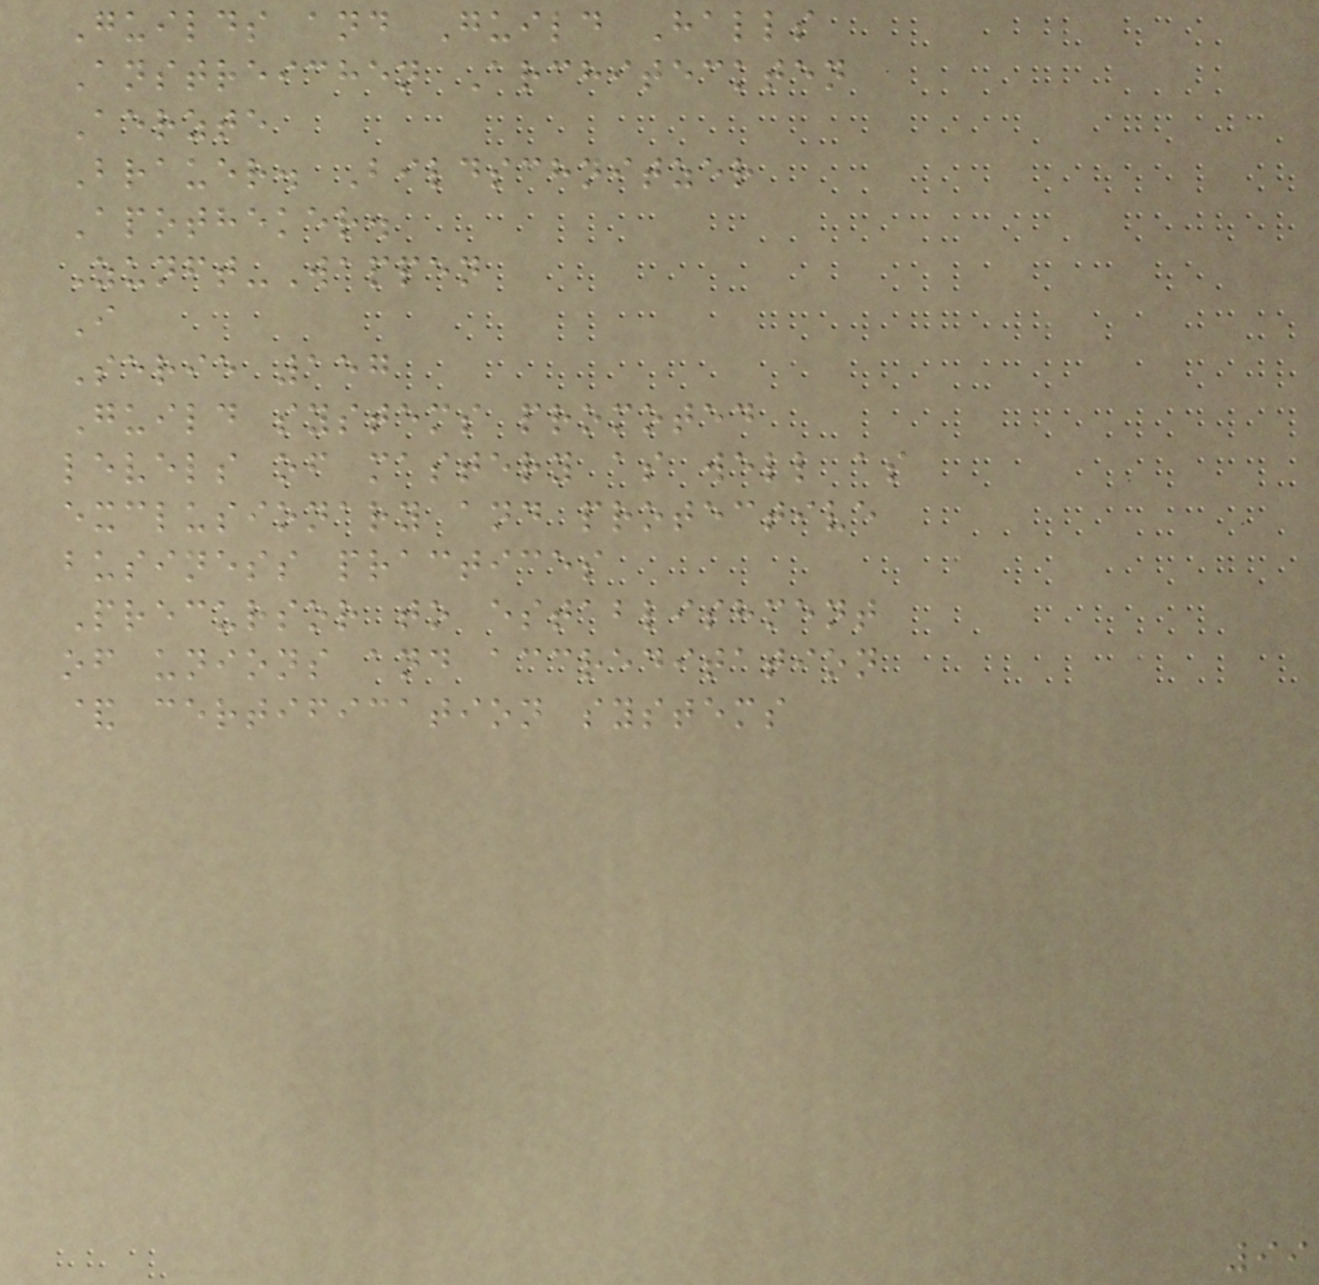Guilds and Guild Halls
Anstreichen Architeckten
Aerzte
Brauer. Bildschnitzer
Apotheker.
Zunft-Wappen
I
Serie 157
Guild systems promoted
levels of mastery as well as
exclusionary and protective
business practices
Precursor to establishment
of unions and accreditation
& certification systems
99
